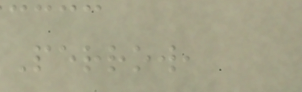Perrow,
